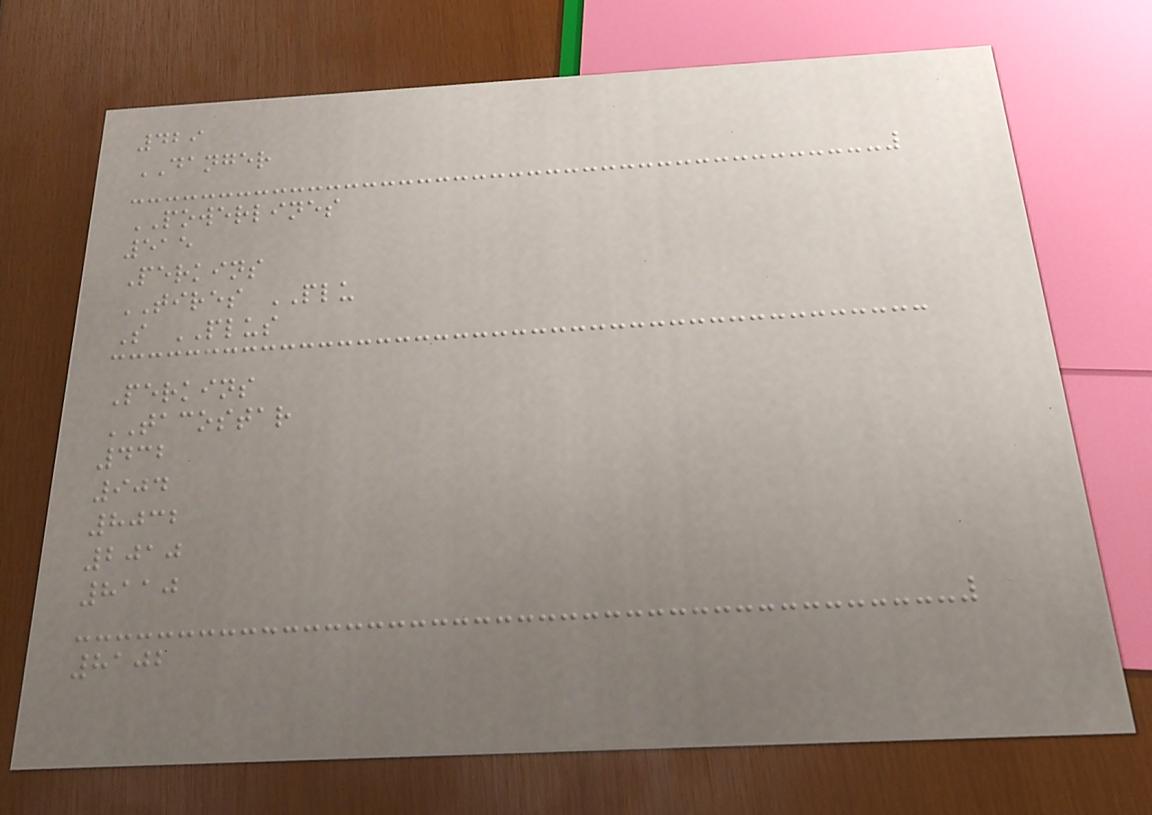429
DANGER
POWERLINES
515
Perkins
TIRES PLU
S PLUS
Perkins
TACOSTAR
432
904
8032
2010
8110
8102
